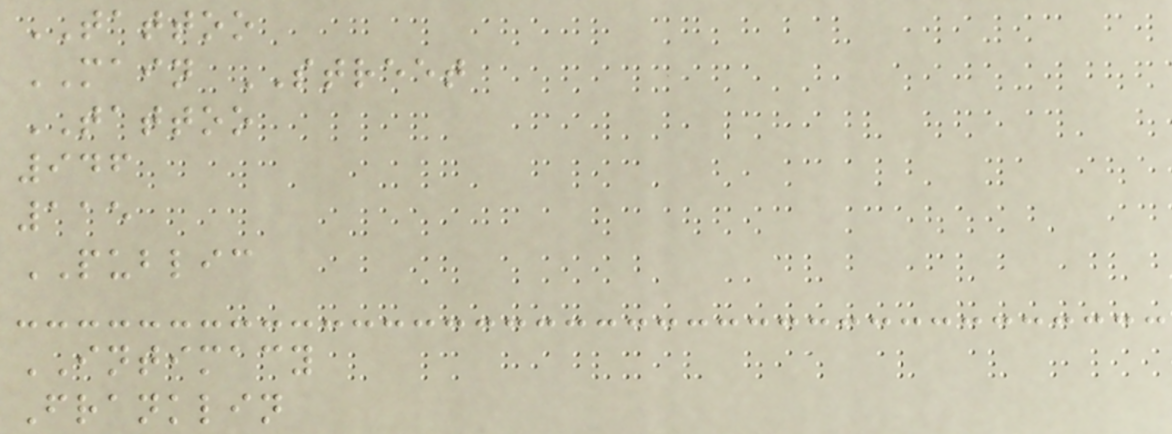TATTOO
MAIN STREET
TATTOO
946
115
PUBLIC
INTIMACY
Franklin
